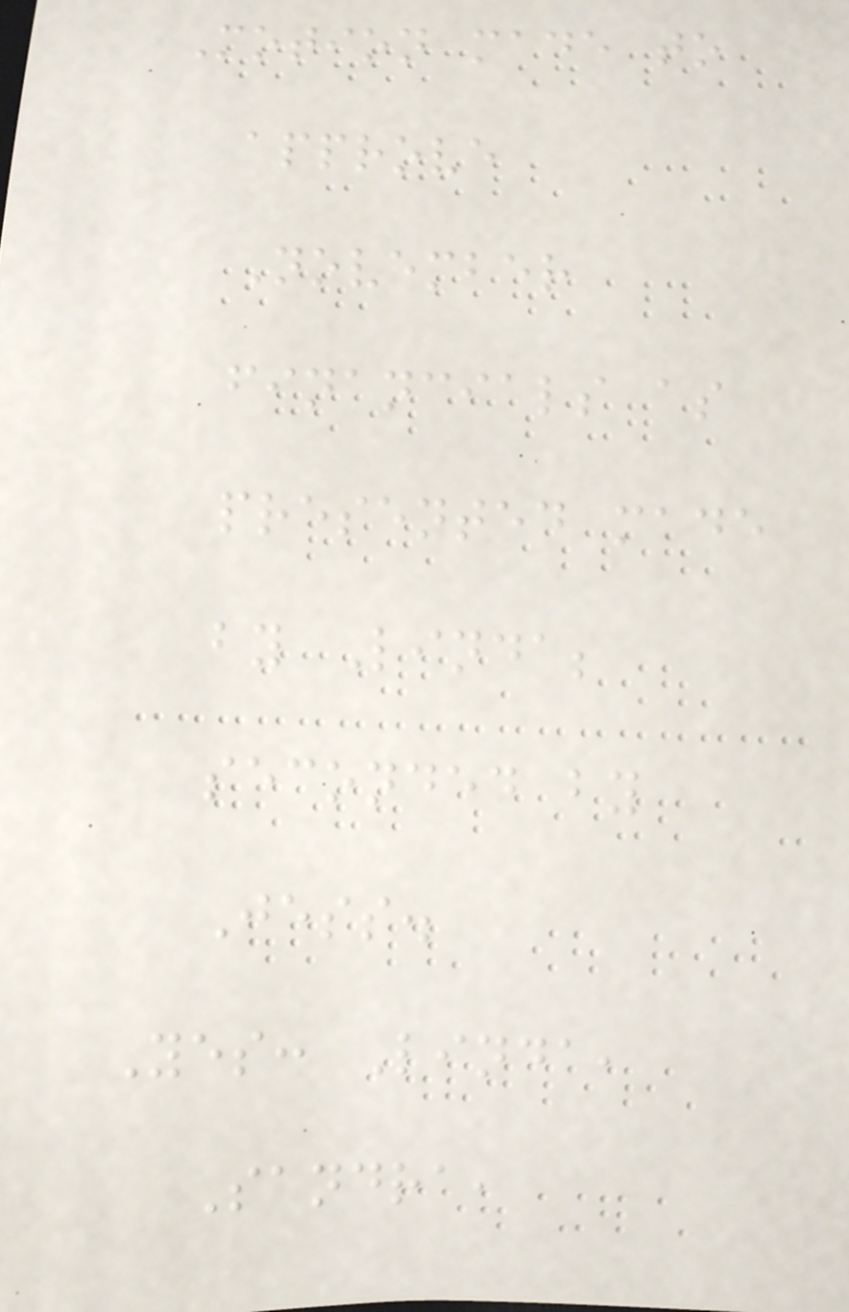Motion made to
approve
November
financials as
presented made
by Linda;
seconded by
Jess.
Yes: Linda,
Sandra,
